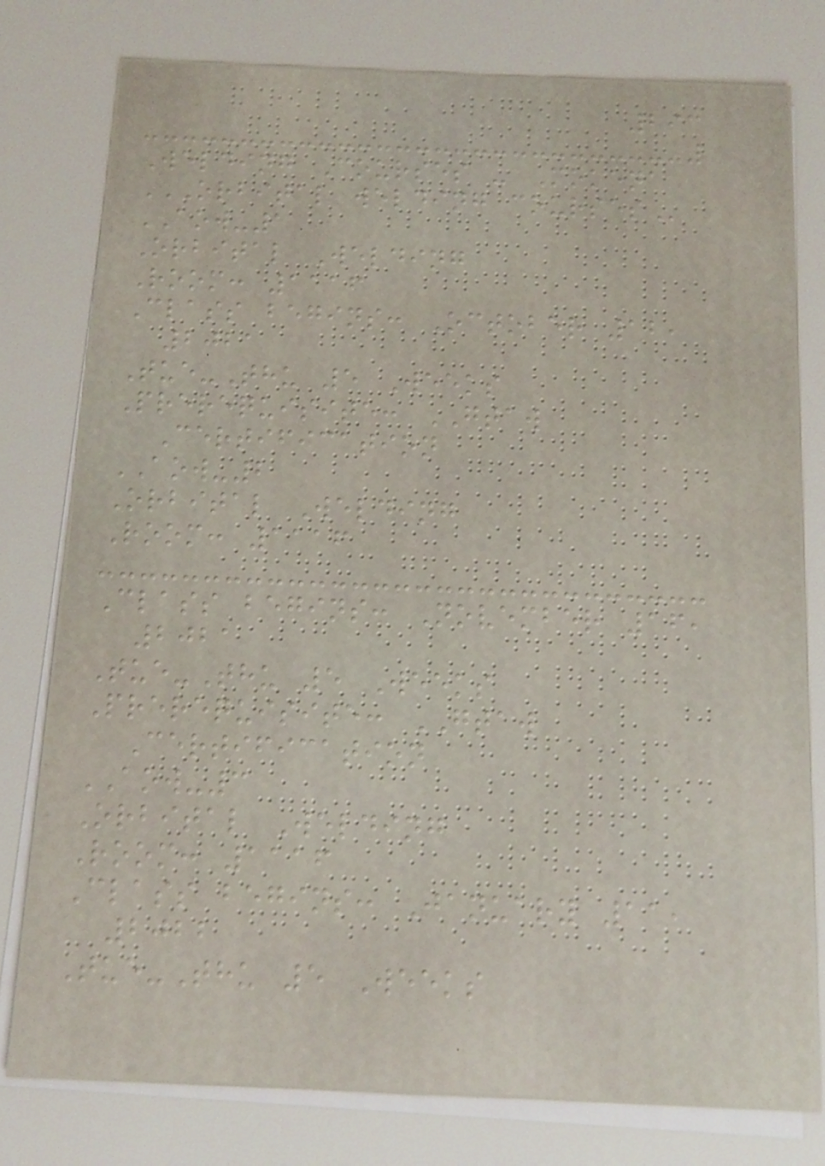293
Welding Courses - Mokena
ORBITAL WELDING COURSES
AOW-1
Orbital Welding
Room: 1116
Class begins: October 12,
2021
Tue-Thu 5 Weeks
Prerequisite: GTAW
Certification
AOW-2
Orbital Welding
Room: 1116
Class begins: November 16,
2021
Tue-Thu 5 Weeks
Prerequisite: GTAW
Certification
AOW-3
Orbital Welding
Room: 1116
Class begins: January 11,
2022
Tue-Thu 5 Weeks
